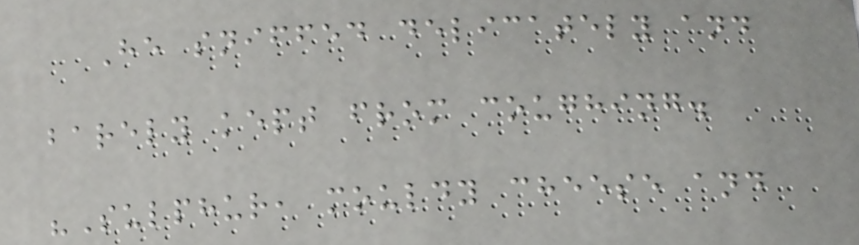He sniffed delicately and
barely kept from coughing.
"Sulphur, mouldy cheese and
